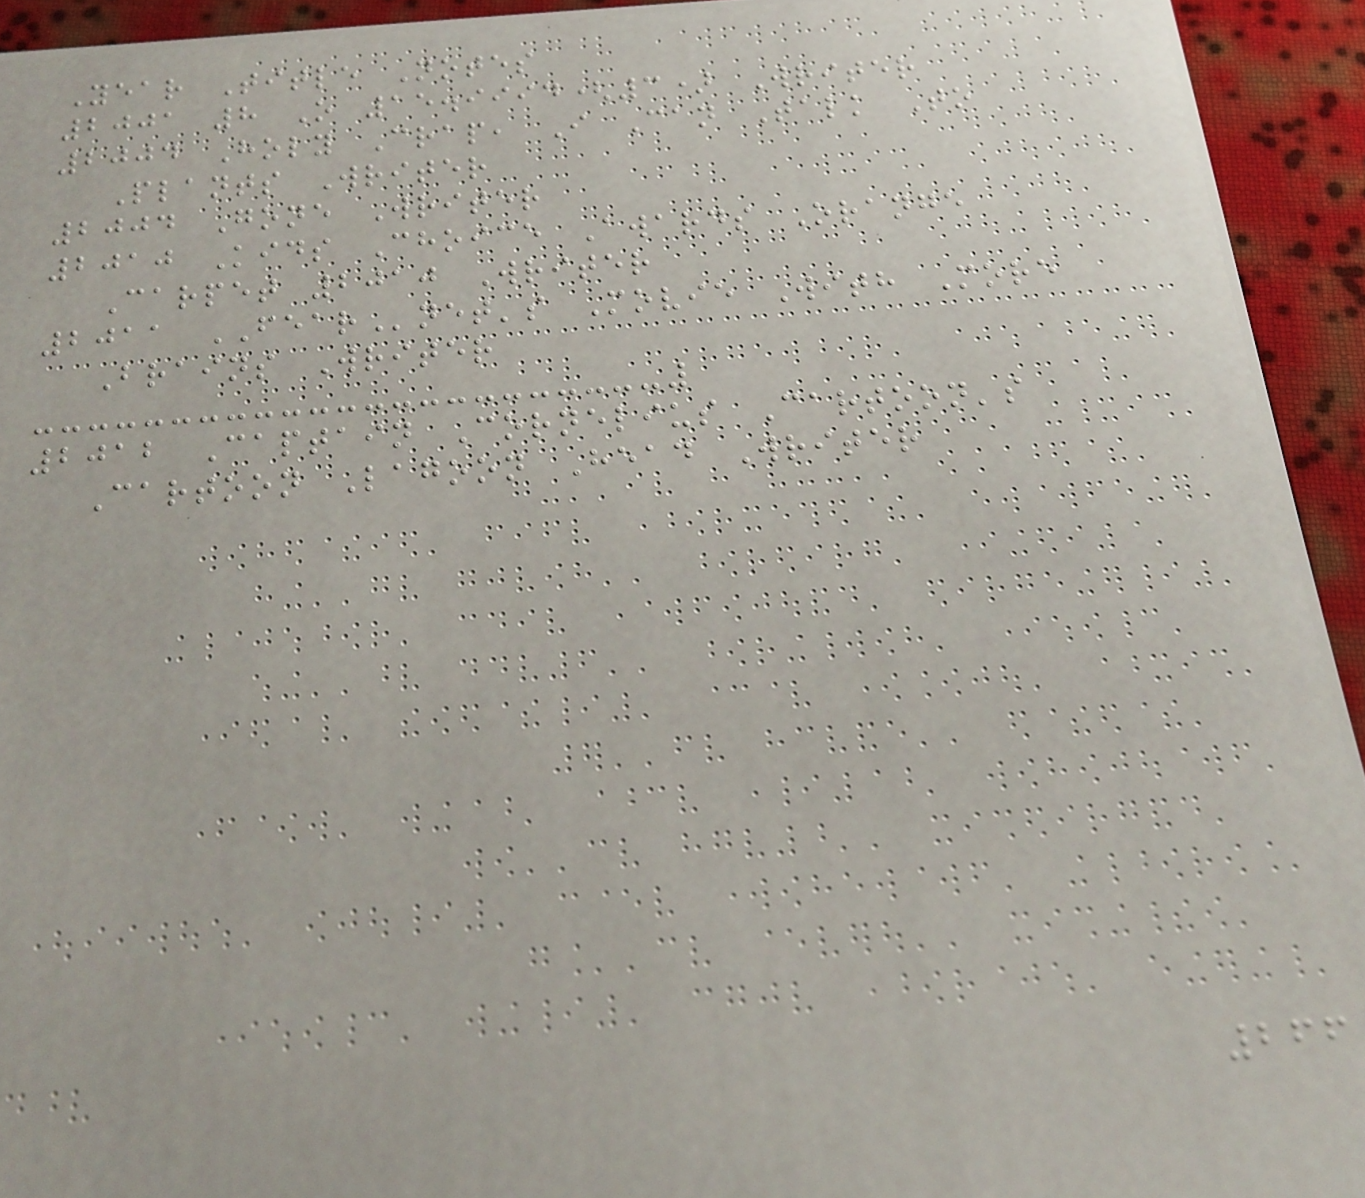Year Title Notes
2001 8 O 15.9994(3) Writer
2004 Holy Crap, I Can Talk To
Plants Writer
2004 Gone Writer
2010 Kids Choice Awards Orange
Carpet 2010 Writer
2011 FEARnet's Movie With More
Brains Writer
2012 Captain Cornelius Cartoon's
Cartoon Lagoon Head Writer
266
